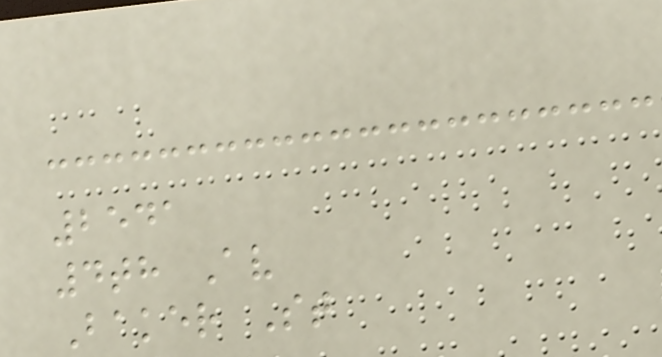2541
4th Av
Baker St
